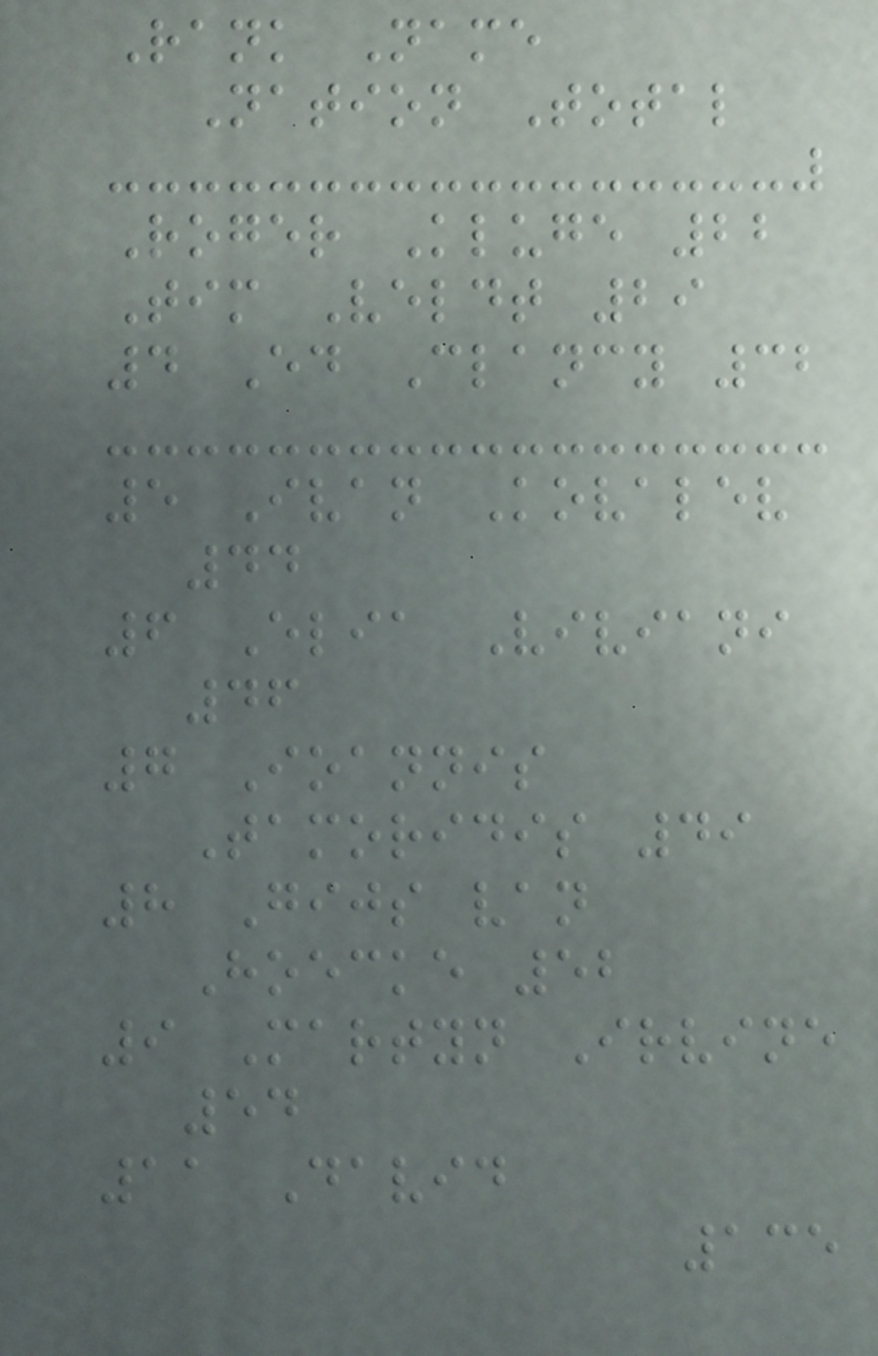Rank Name
Nation Total
Roger Kluge 22
Tim Veldt 29
4 Ed Clancy 32
5 Ivan Kovalev
44
6 Elia Viviani
46
7 Ioannis
Tamoridis 49
8 Gijs van
Hoecke 52
9 Martyn Irvine
54
11 David
135
